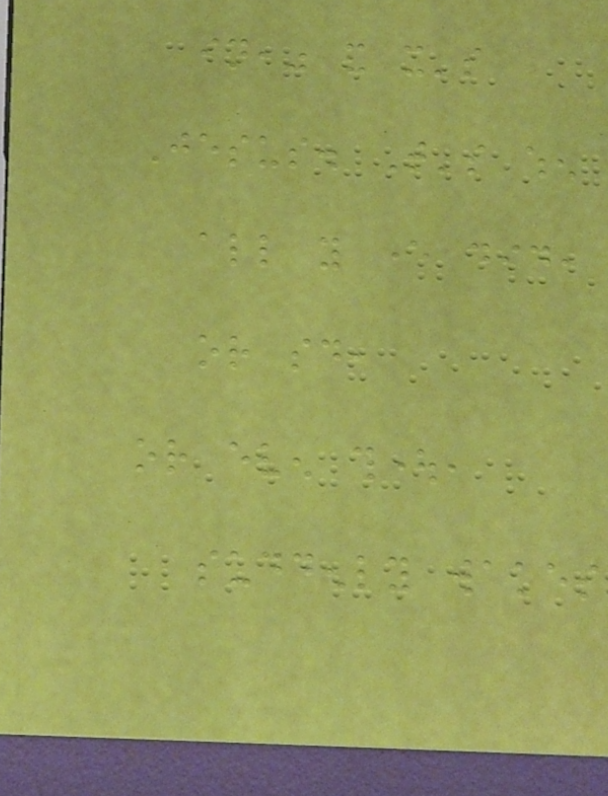in," and it's
Jesus. That's when
all you ever did,
or said,
or even thought,
suddenly wakes
